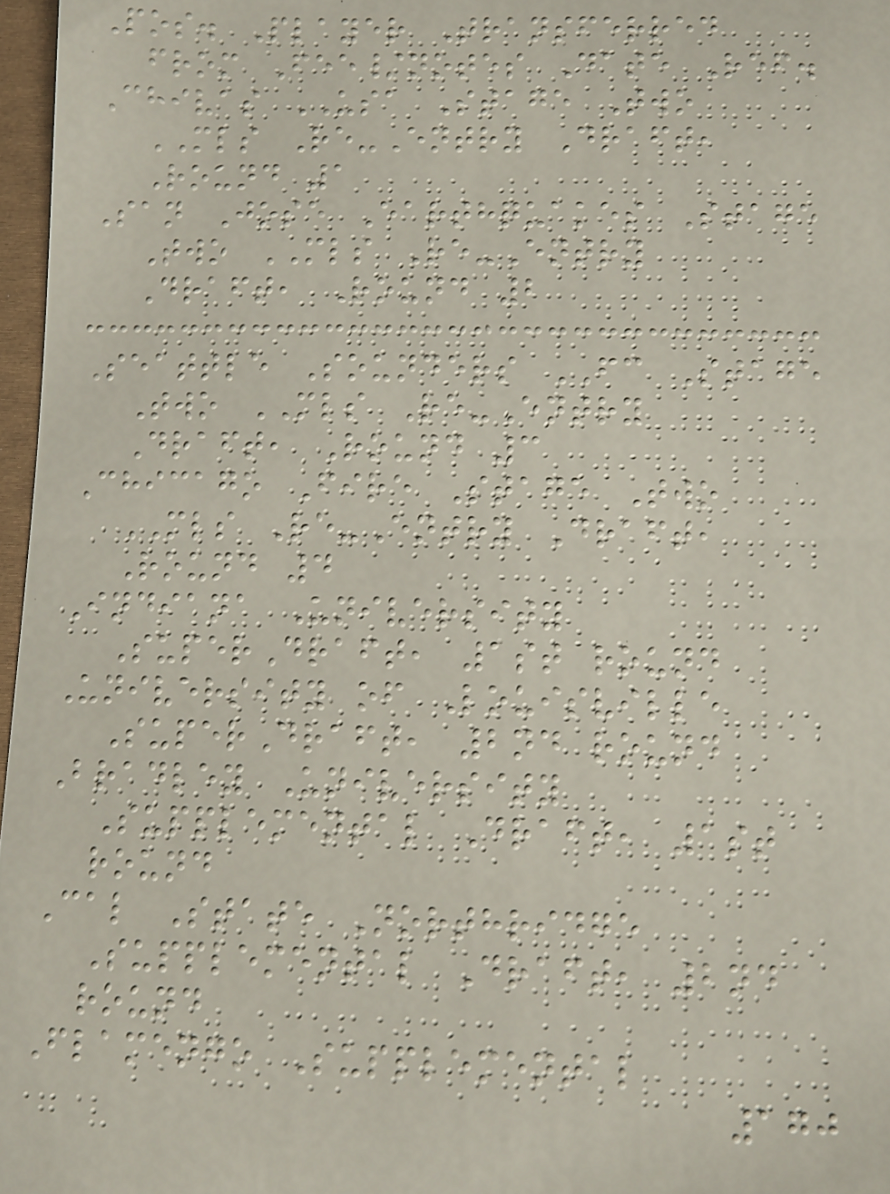Pos. Player Transferred
from Fee/notes Date Ref.
Chivas USA Stage Two
MLS Re-Entry Draft,
Round 1
San Jose Earthquakes Stage
Two MLS Re-Entry
Draft, Round 2
Seattle Sounders FC Stage
Two MLS Re-Entry
Draft, Round 3
Chicago Fire Stage Two
MLS Re-Entry Draft,
Round 4
Indiana University
SuperDraft, 1st round
University of Louisville
SuperDraft, 2nd round
Bradley University
Supplemental Draft, 1st
round
Cal State Northridge
Supplemental Draft, 2nd
round
Flamengo Supplemental
170
